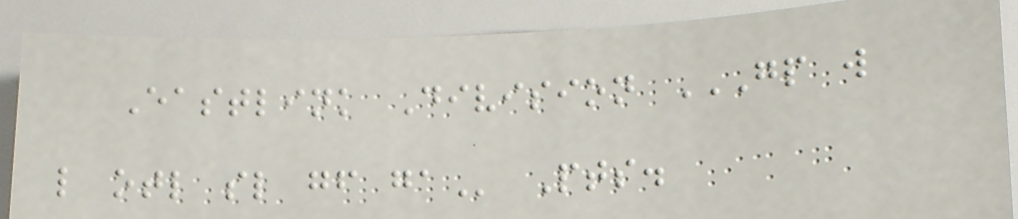Eastlink Division GP W
L OTL SL GF GA Pts.
